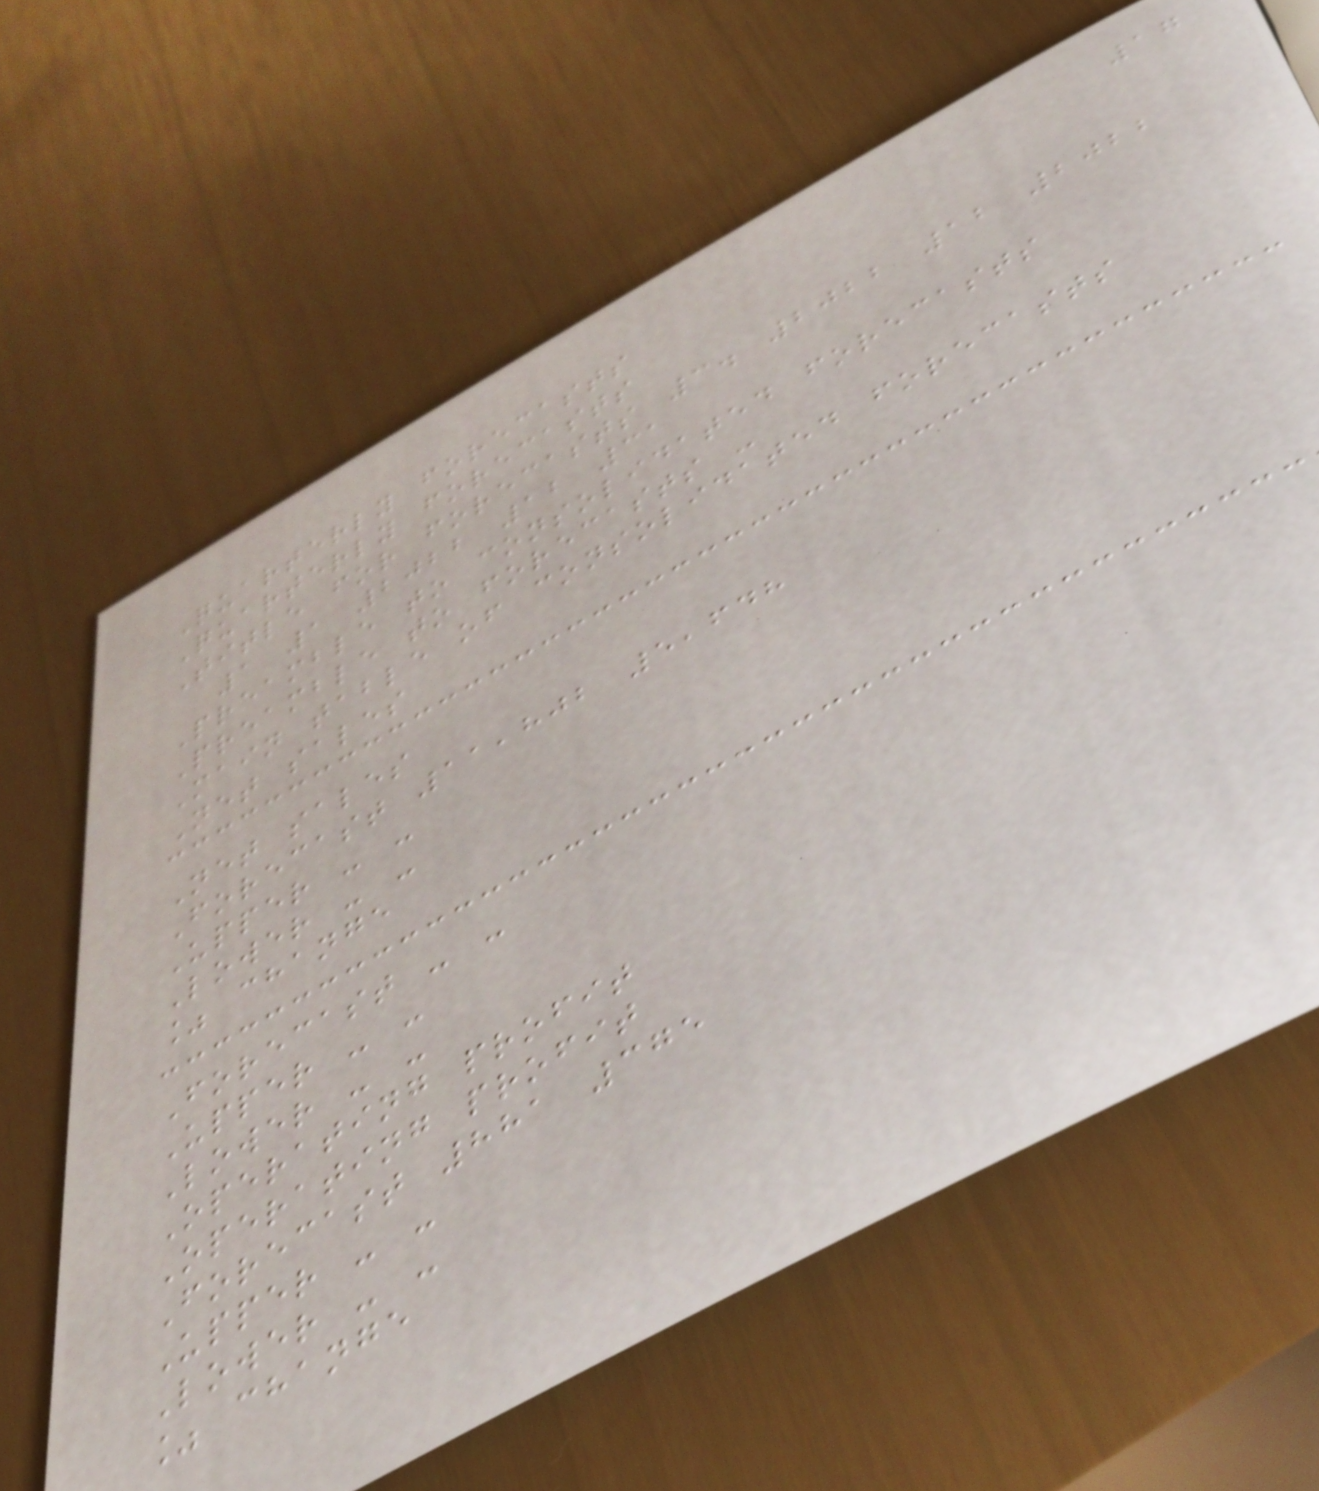17
Quarterly forecasts
Quarterly forecasts
Title for forecasts 3. 2022 12 2022
1 1 2022 12 31
Preamble to consolidated forecasts
Preamble to forecasts -
Main table of consolidated forecasts
Net sales
Net sales
Forecast 11,802 5,648
Upper - -
Lower - -
% change
Forecast - -
Upper - -
Lower - -
Operating profit
Operating profit
Forecast 881 375
Upper - -
Lower - -
% change
